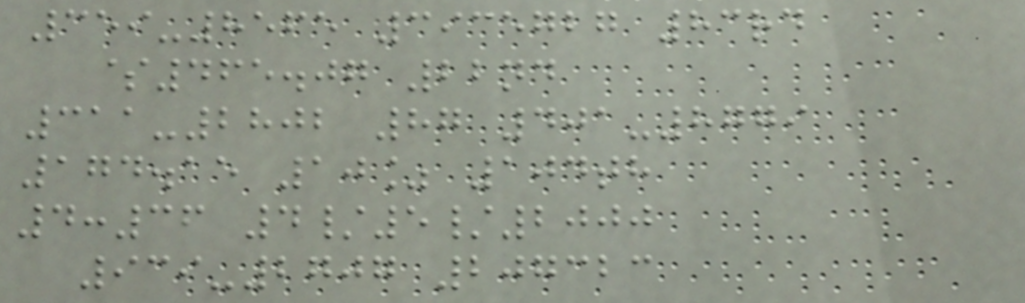359-8565 3935727 83rd
$465.07 22nd
311-2802 87 401-8779
174.15 10% 104th
4:36 4/5/2000
939-2707 207323
